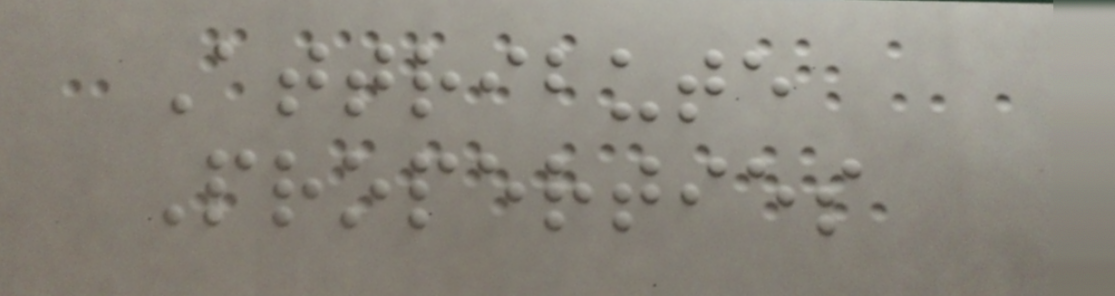Attribute
Properties
